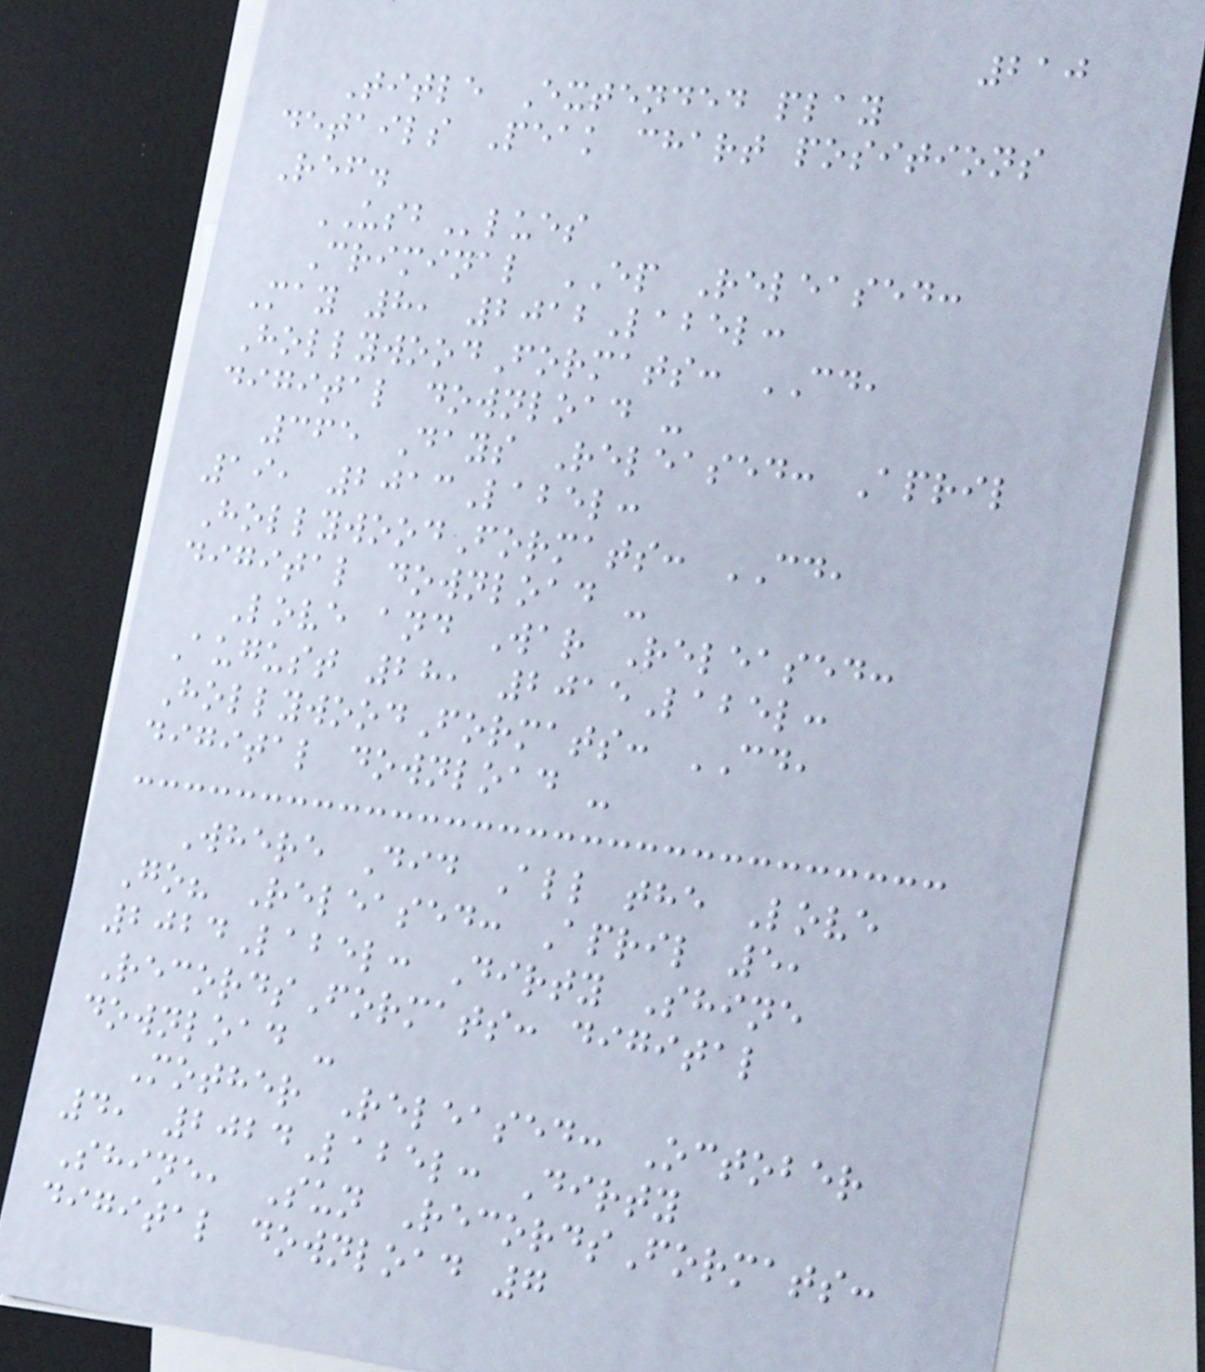210
Title Extended play
details Peak chart positions
Ref.
USBlues
Criminal EP Released:
May 8, 2012Label:
HollywoodFormats: CD,
digital download -
365 Days Released: April
19, 2013Label:
HollywoodFormats: CD,
digital download -
Love and War Released:
August 28, 2015Label:
HollywoodFormats: CD,
digital download -
Where Did All the Love
Go? Released: April 5,
2024Label: Dirty Shine
RecordsFormats: digital
download -
Mother Released: October
4, 2024Label: Dirty
Shine, Sun RecordsFormats:
digital download 7
